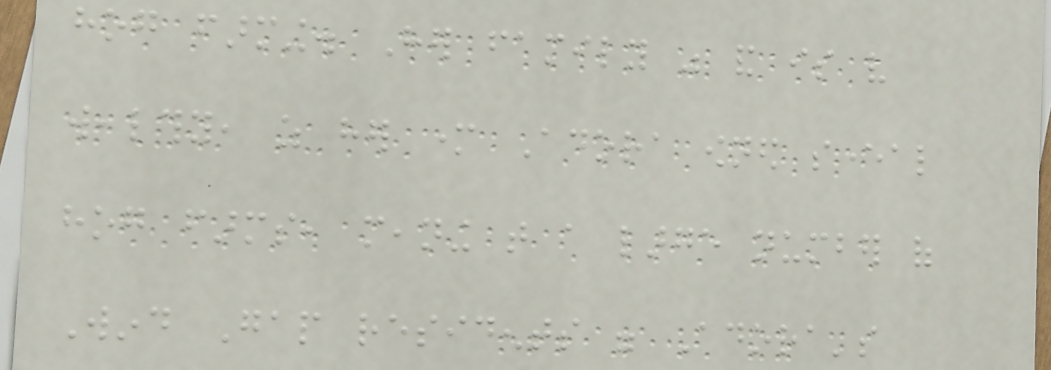hog farming. Her family was and is very
wealthy, as her mother Adora owned several
hog farms, meaning that a large number of
Wind Gap residents were Adora's
